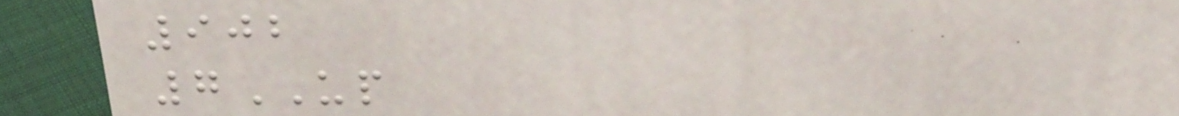902
7UP
